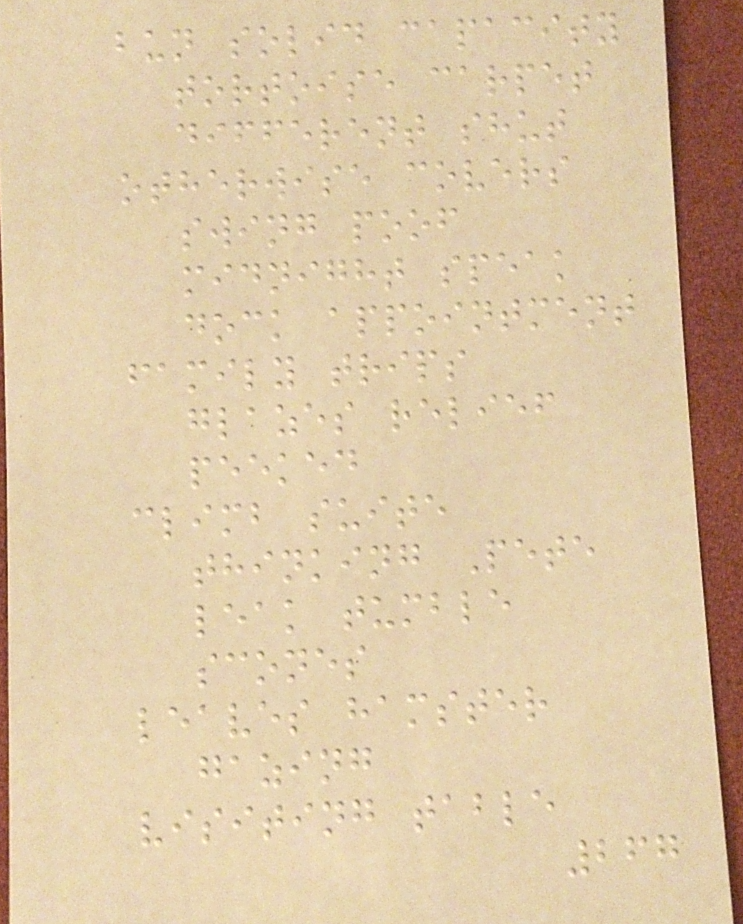bun solid capacity
tortoise carpet
different shut
otherwise covers
swing poof
midnight speak
dock appointment
family trips
glazes relief
peeked
climb suite
thinking Pete
leak tumble
scones
leaves hamster
gazing
visiting table
267
